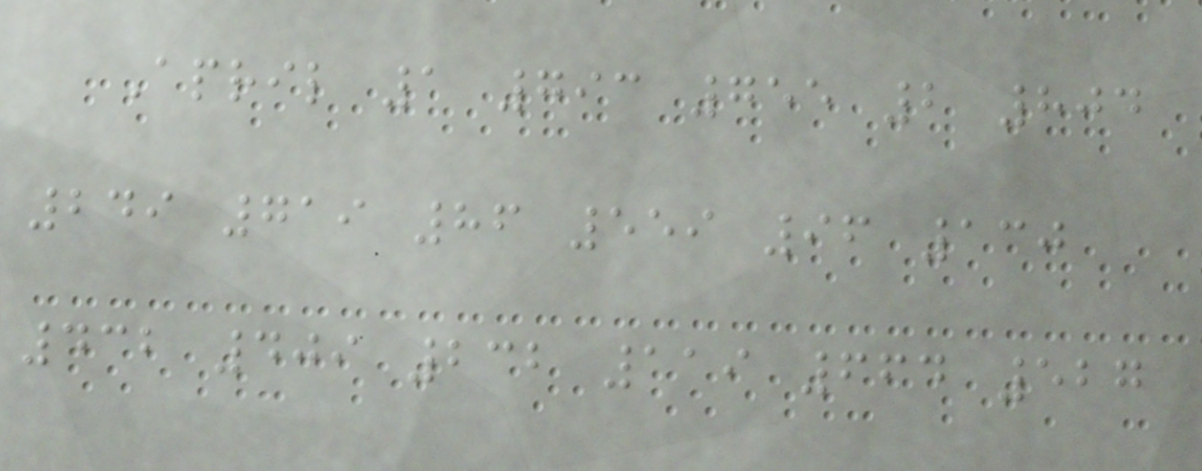April 1 793 755 2 804
249 719 86 559 96 130
432 409 232 119 664 527
